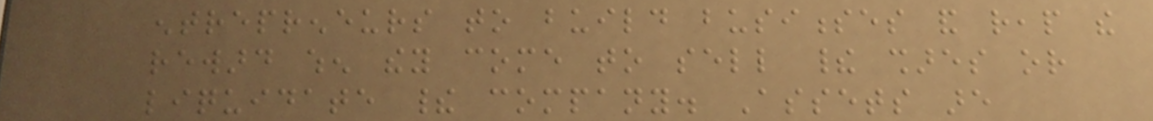entrepreneurs to build businesses and reap the
reward when they come to sell their shares or
liquidate their company. Assets are
